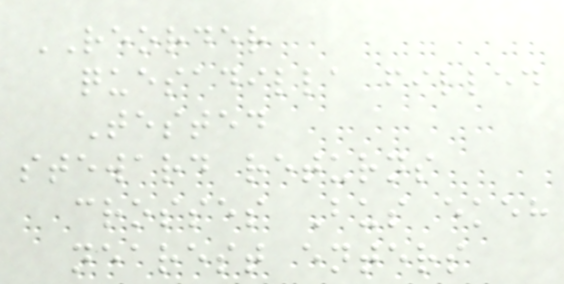REORDER
quesadilla filled
Tested
steward returns
crosses Bus ekeh
nearest enters
